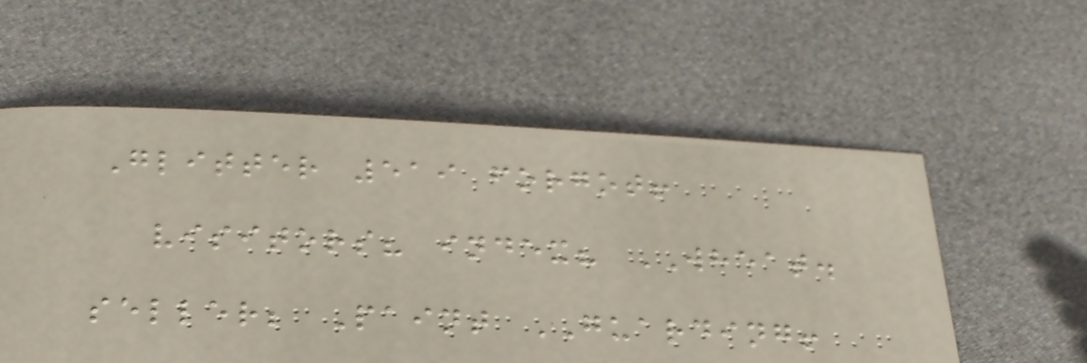Glitter 519 forgot!
visitors? index? WHEAT.
seller; Paint GUARDING!
